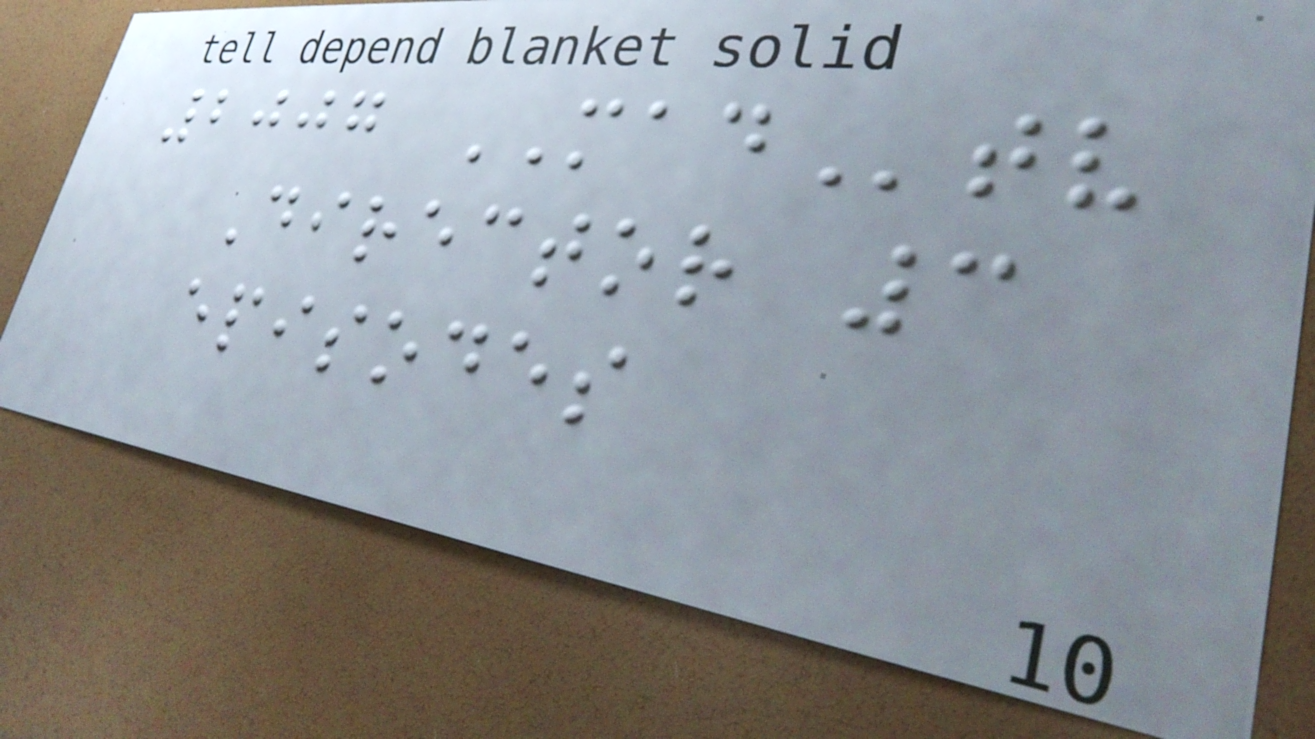2007 MADtv
Director 3
episodes
